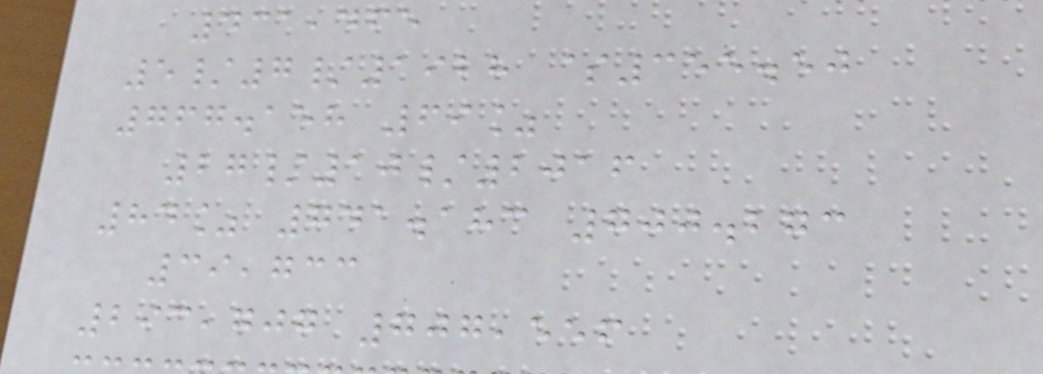431,465
5/7/1928 $355.50
767.158 69%
27/10/2016
84% 741.183 700.273
39,733
293,707 707,556
